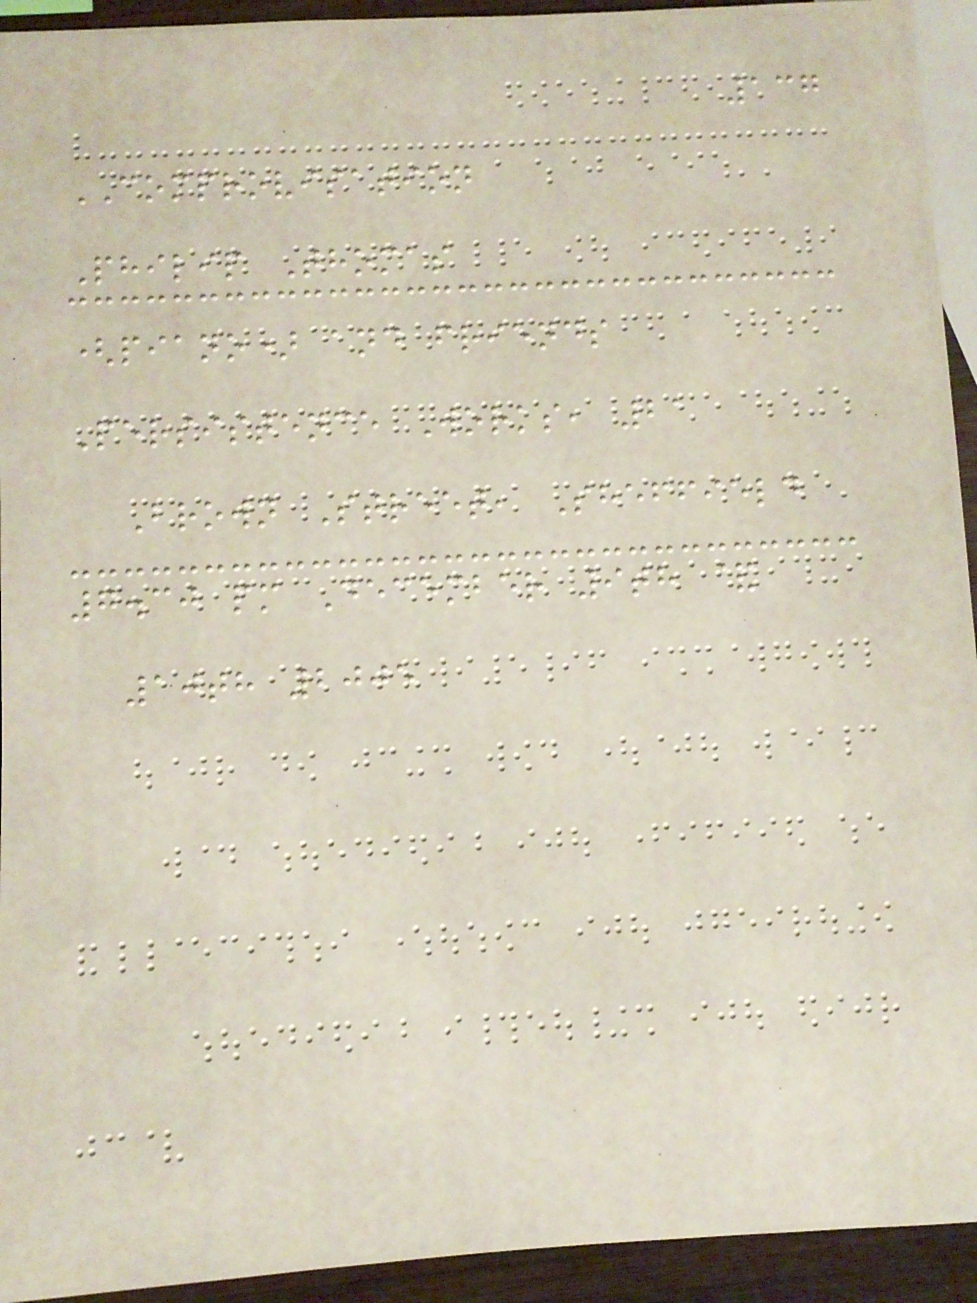137
COMPROVISATION
Philip Thomas
(piano) and friends
Persistence Works, 21
Brown Street, Sheffield
7.30 pm December 9th &
10th 2005
